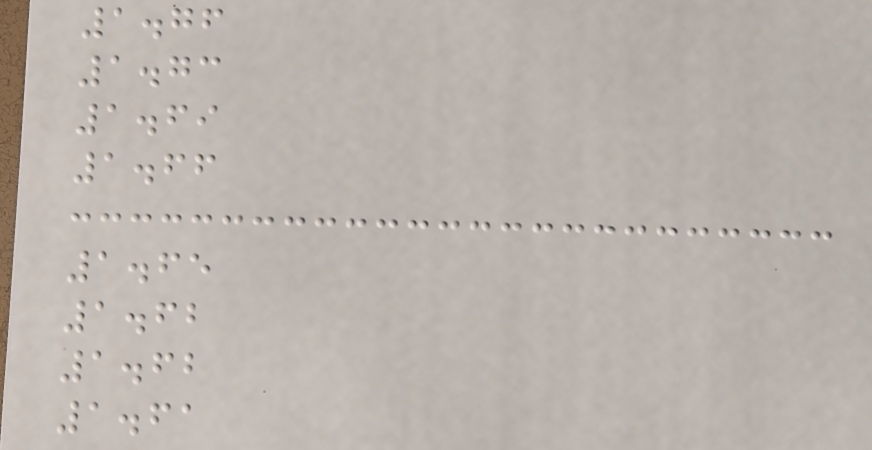1.76
1.73
1.69
1.66
1.65
1.62
1.62
1.61
